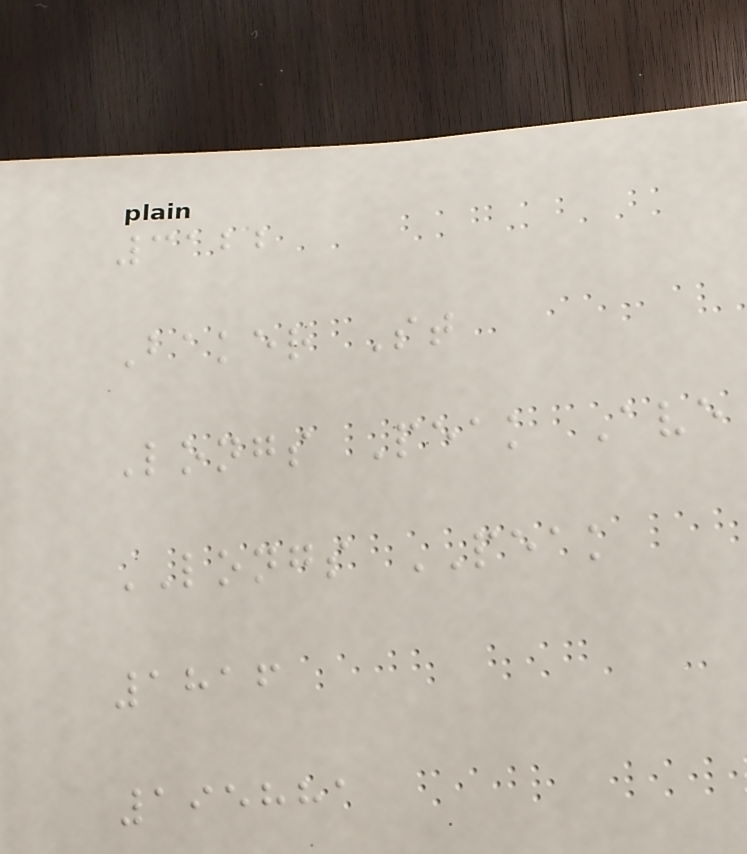3122
Baker St
Longs Peak Ave
LONGS PEAK
1816
195881
